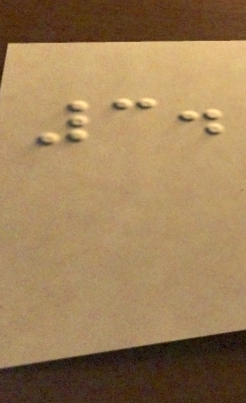3.
